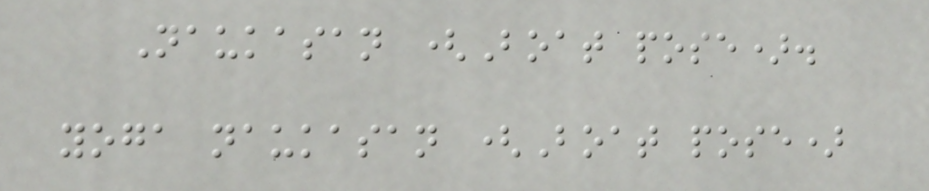Naukasan (Boat pose).
yoga naukasan (Boat pose)
